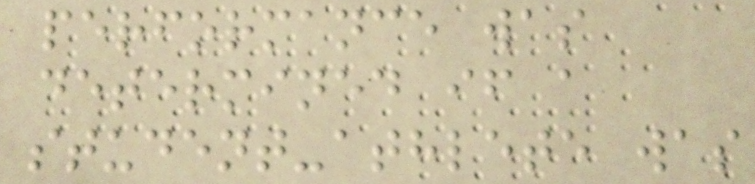performance was
determined if a
student-athlete was
